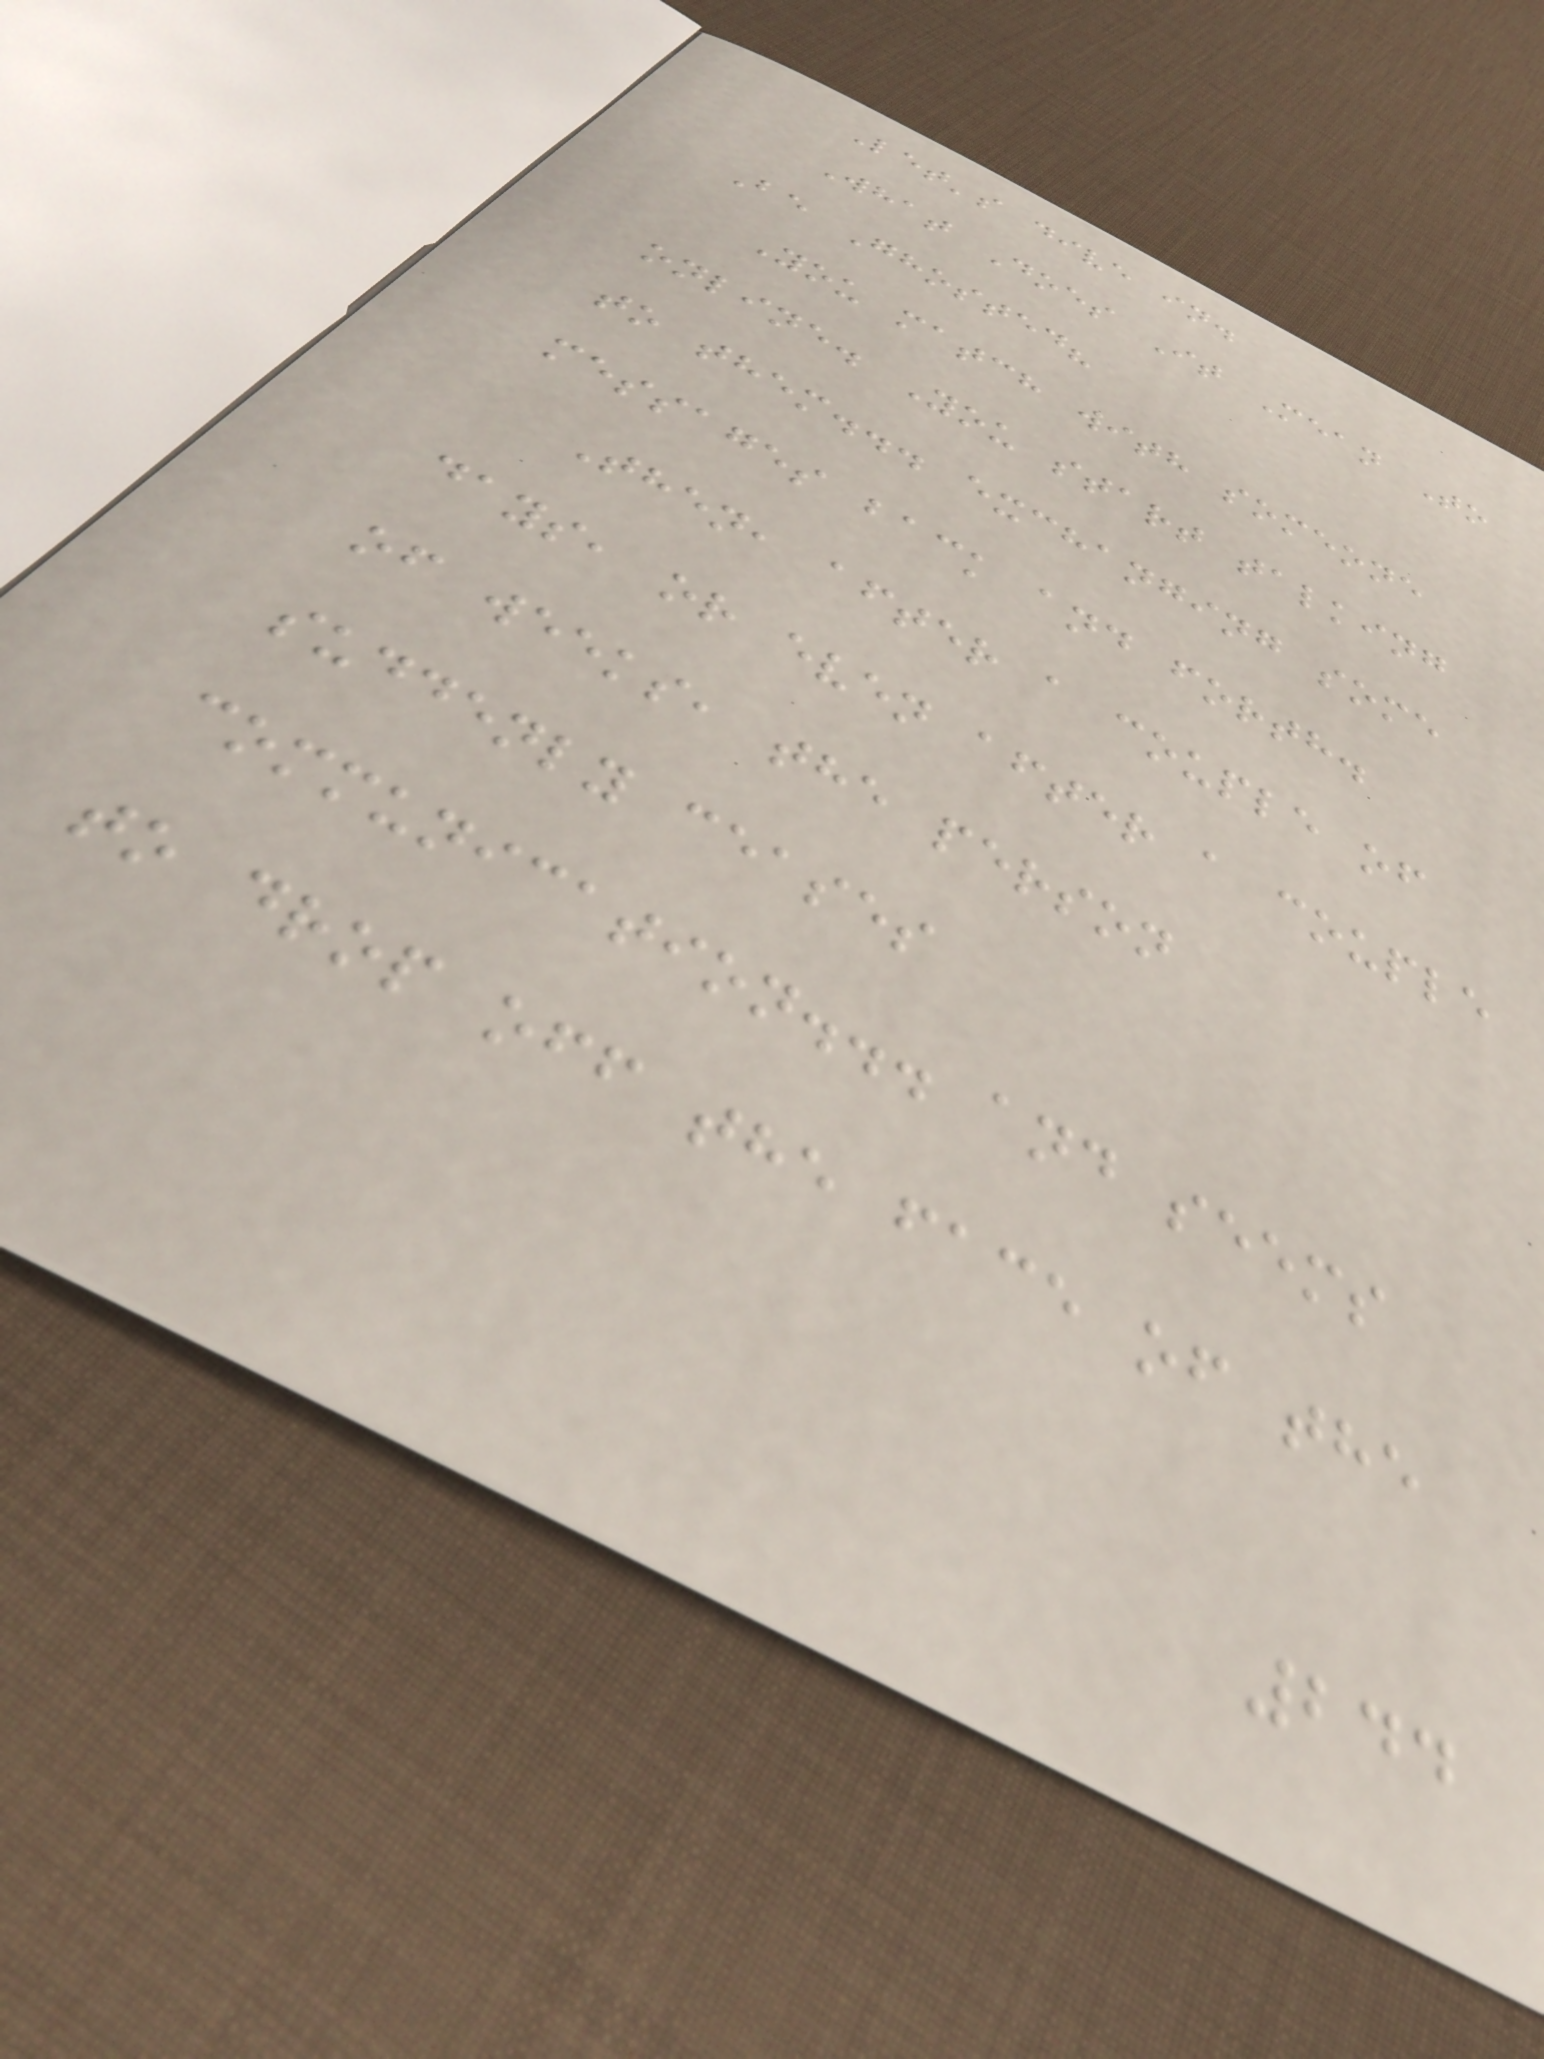Let's dive in.
What Does It Mean To
Be Ghosted?
You match with someone
online. You start talking
to them... exchanging some
messages back and forth.
Then, after a couple of
days, or even after a couple
of weeks, the person
suddenly ceases
communication... and seems
to drop off the face of the
244
